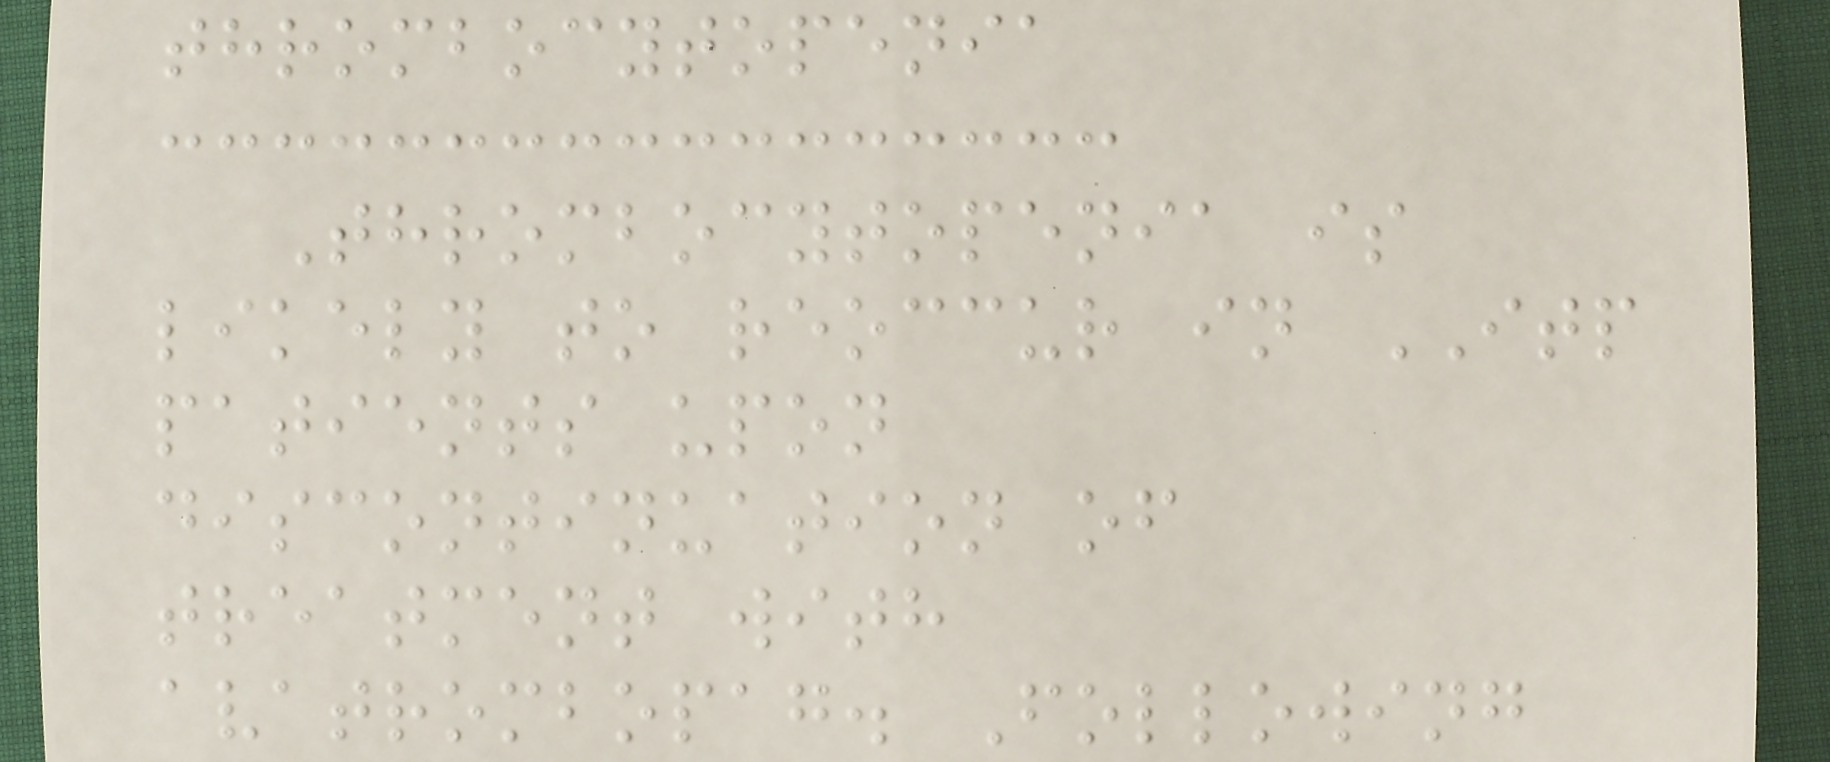thrombocytopenia
Thrombocytopenia is
likely to reoccur in ITP
patients upon
discontinuation of
treatment with
avatrombopag. Following
